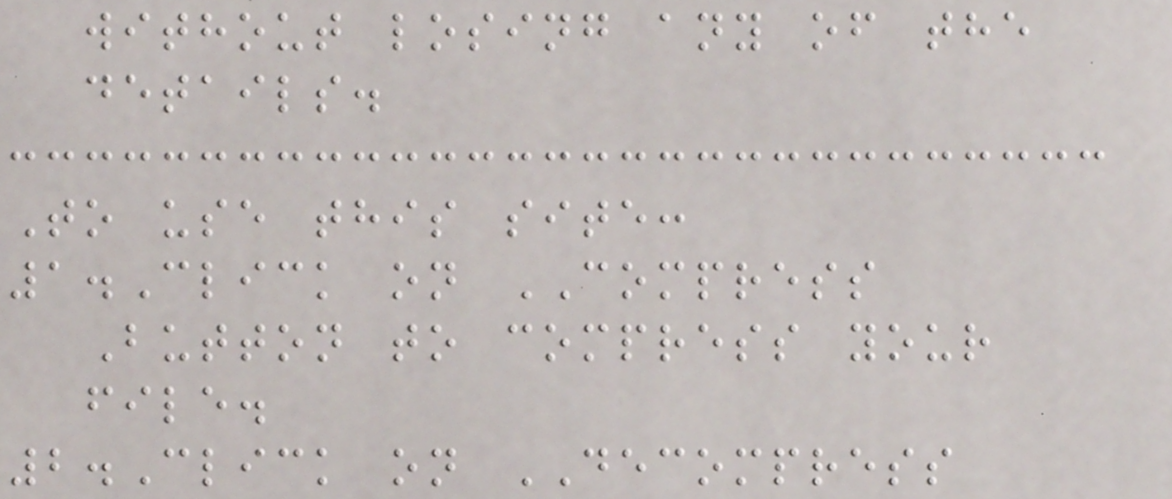without losing any of the
details.
To use this site:
1.Click on COMPRESS
Button to compress your
file.
2.Click on DECOMPRESS
